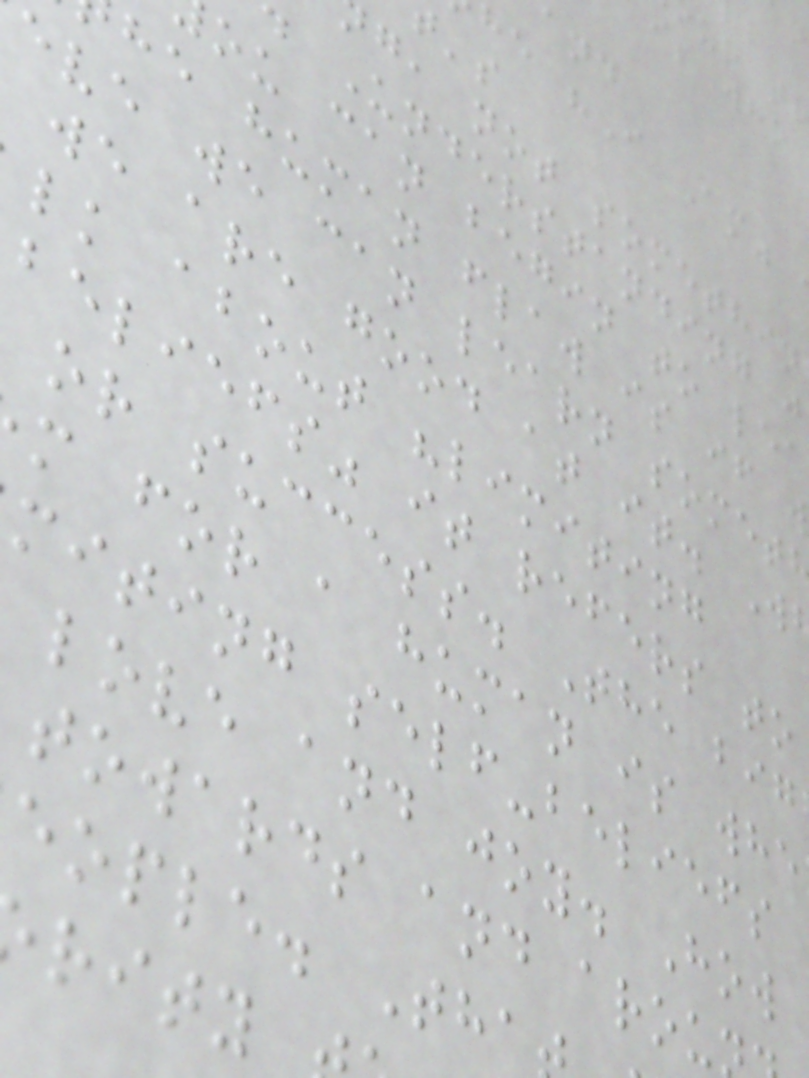he "I Am"
g, not somethin
Understanding j
ou can begin to lea
he human flaw is if w
eve we can learn somet
we are good at it. W
lk about "limiting
beliefs" it refers to
or success. The big
m for a human is whe
miting self-beliefs
love and joy. How
towards and arou
eople. Tha
